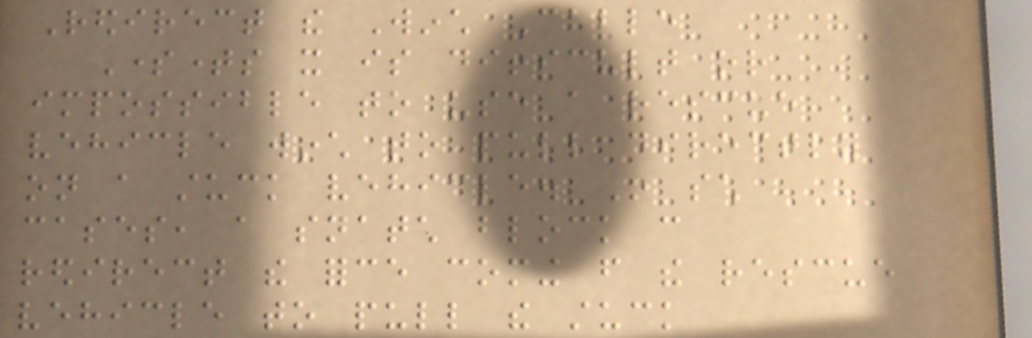Redirect the Winch Cable
Sometimes it is difficult or
impossible to use a rescue
vehicle winch to pull directly
on a stuck vehicle. In such
cases, a snatch block can
redirect the force coming from the rescue
vehicle to pull the stuck
